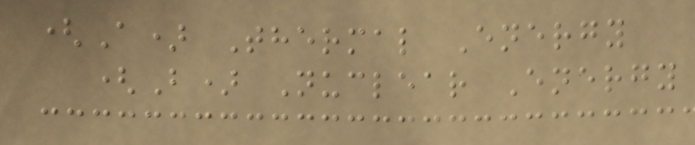(A) Thermal Energy
(B) Nuclear Energy
